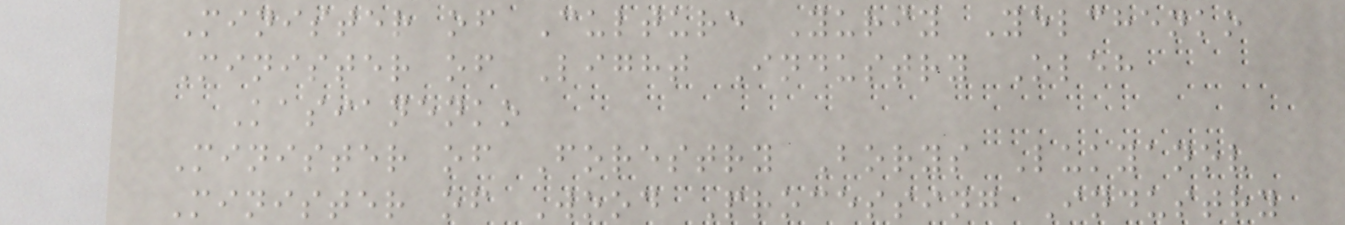Minister of Culture Yuriy Yelchenko
Minister of Light Industry Oleh
Kasianenko
Minister of Forestry Borys Lukyanov
Minister of Wood Processing Industry
